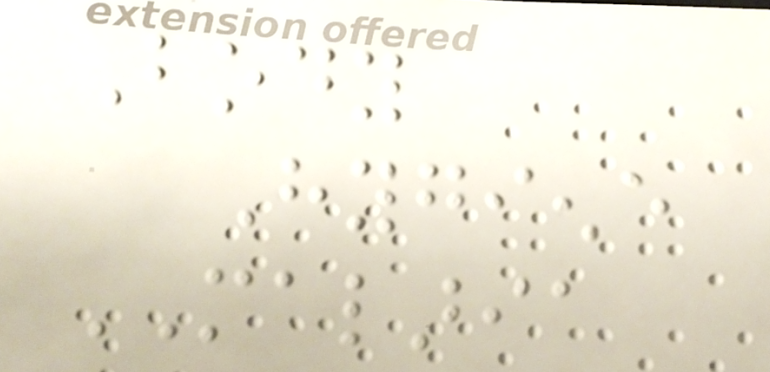Body
Hygiene
MALARIA
